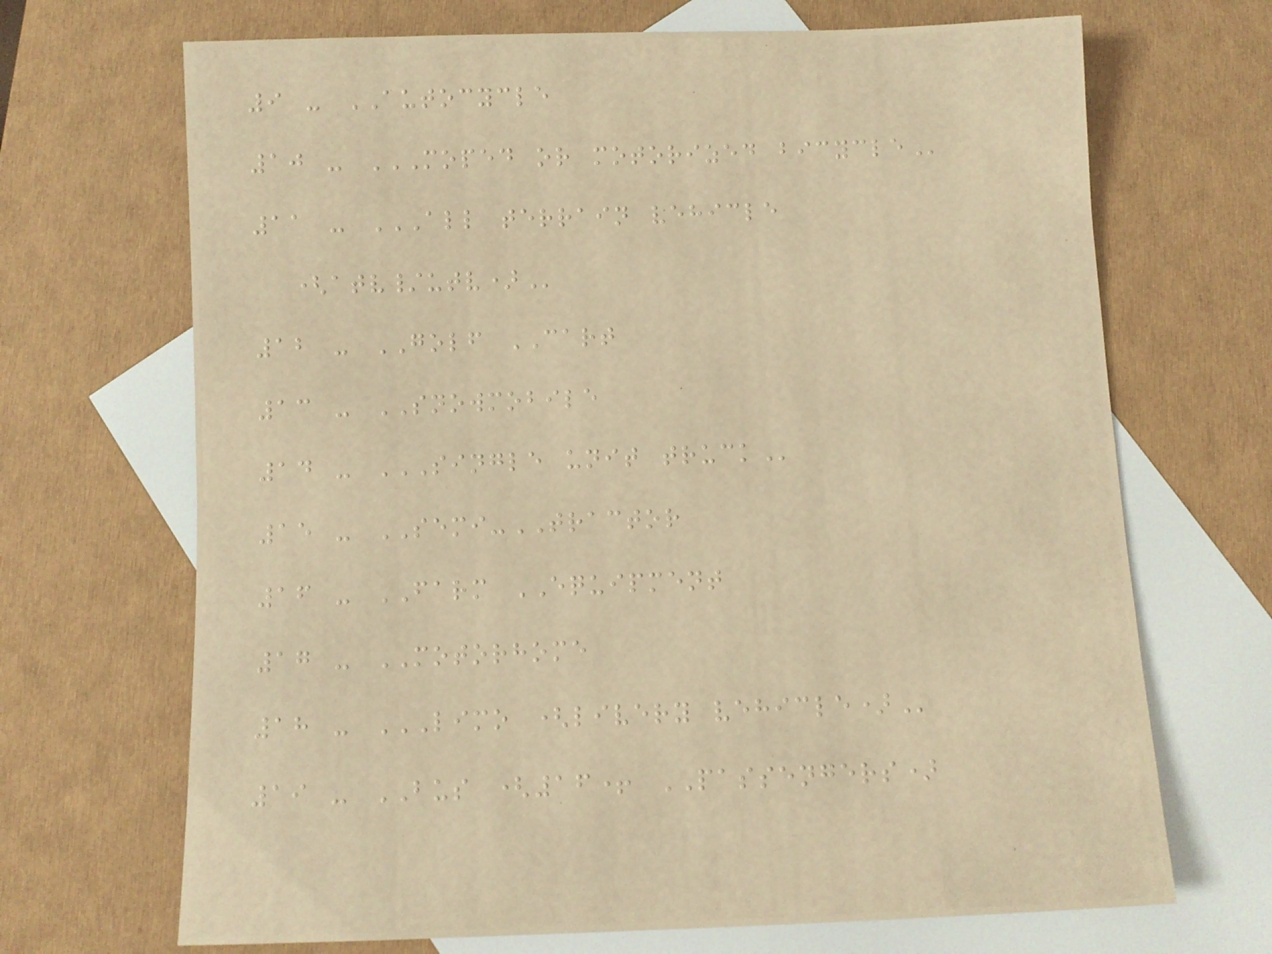9 - AUTOCYCLE
10 - MOPED OR MOTORIZED BICYCLE
11 - ALL TERRAIN VEHICLE
(ATV/UTV)
12 - GOLF CART
13 - SNOWMOBILE
14 - SINGLE UNIT TRUCK
15 - SEMI-TRACTOR
16 - FARM EQUIPMENT
17 - MOTORHOME
18 - LIMO (LIVERY VEHICLE)
19 - BUS (16+ PASSENGERS)
